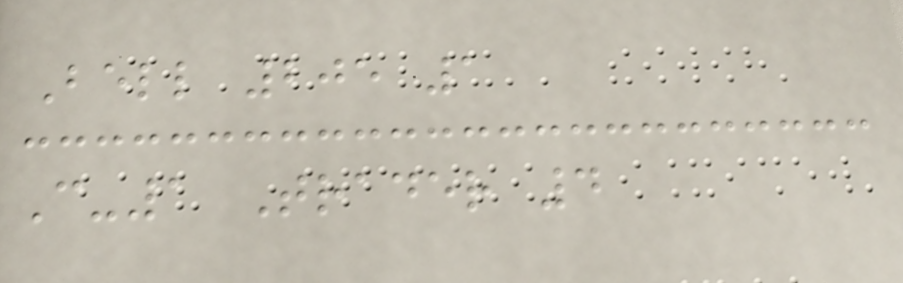Bell 205 1
C-1 Trader 4
